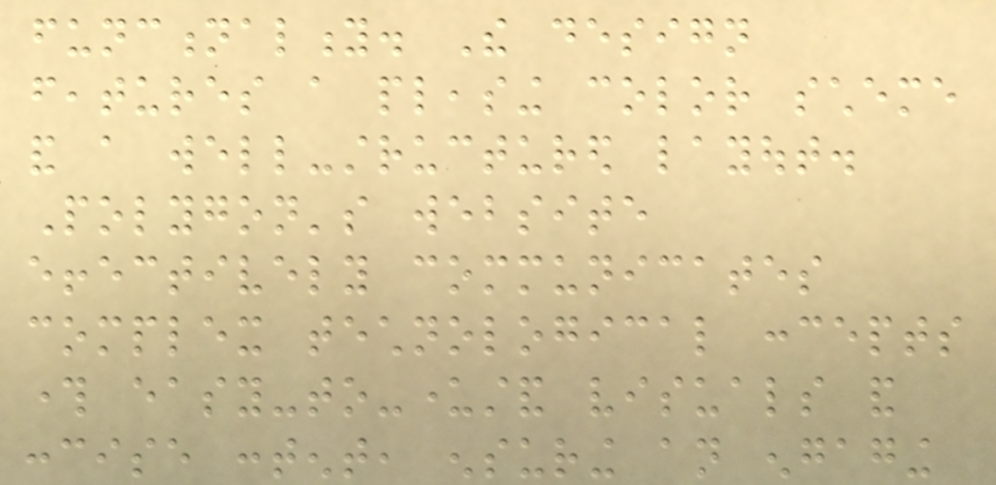functionality. The design
features a pleasing color scheme
and a well-structured layout.
Polygon's website
effectively communicates
complex technological concepts
through easy-to-understand visuals and
concise content, ensuring an engaging
